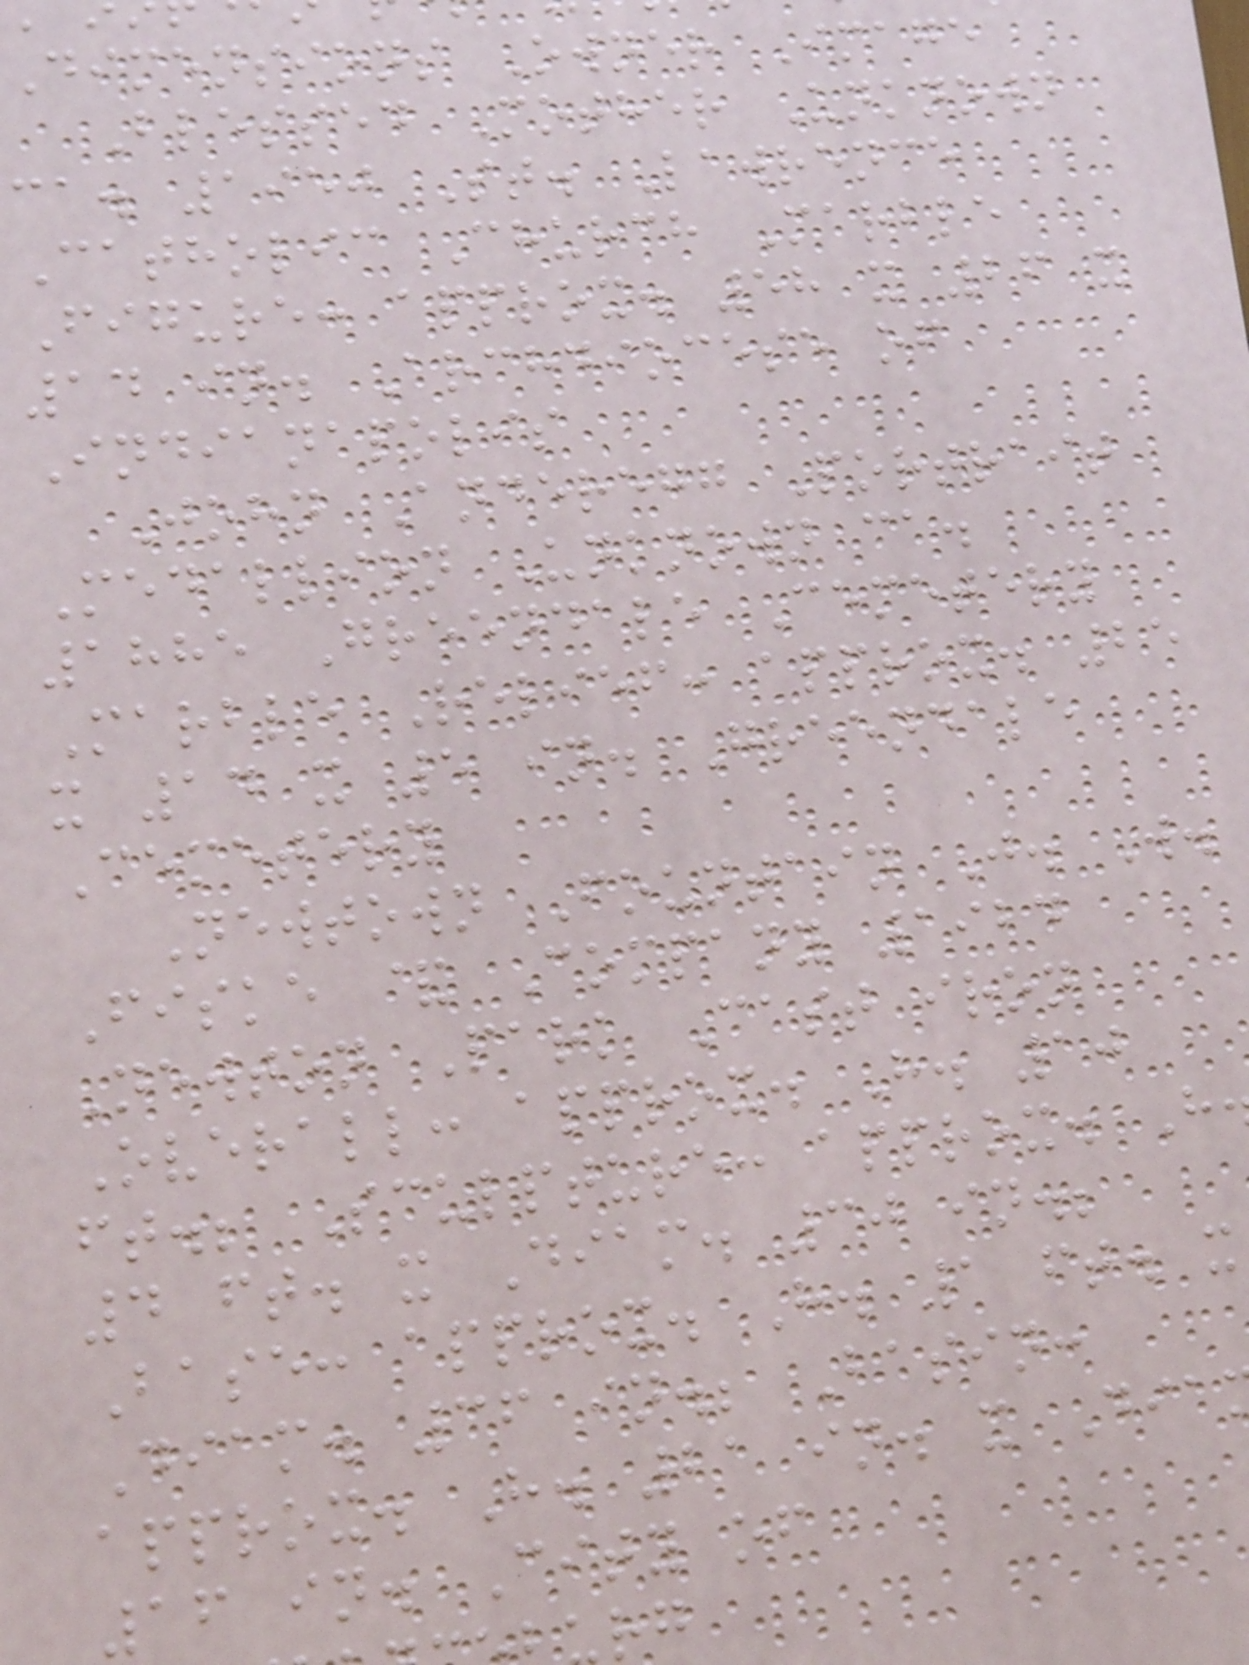Dimensions Owner Image
Blessed Mother Unknown
ca. 1950 St. Lawrence
Catholic Church Marble
Figure: approx. 58 x 26 x
14 in. Archdiocese of
Indianapolis
John Anderegg Portrait
Medallion Unknown ca.
1885 Greendale Cemetery
Marble Relief: approx. 25
x 14 x 5 in. Greendale
Cemetery
Newtown Fountain J. W.
Fiske & Company 1924
Newton Park Cast iron
Overall: approx. H. 10
ft.; Sculpture: approx. H
4 ft. x Diam. 30 in.;
Base: approx. H. 1 ft. x
Diam. 36 in.; Basin:
approx. H. 21 in. x Dia
16 in. City of
